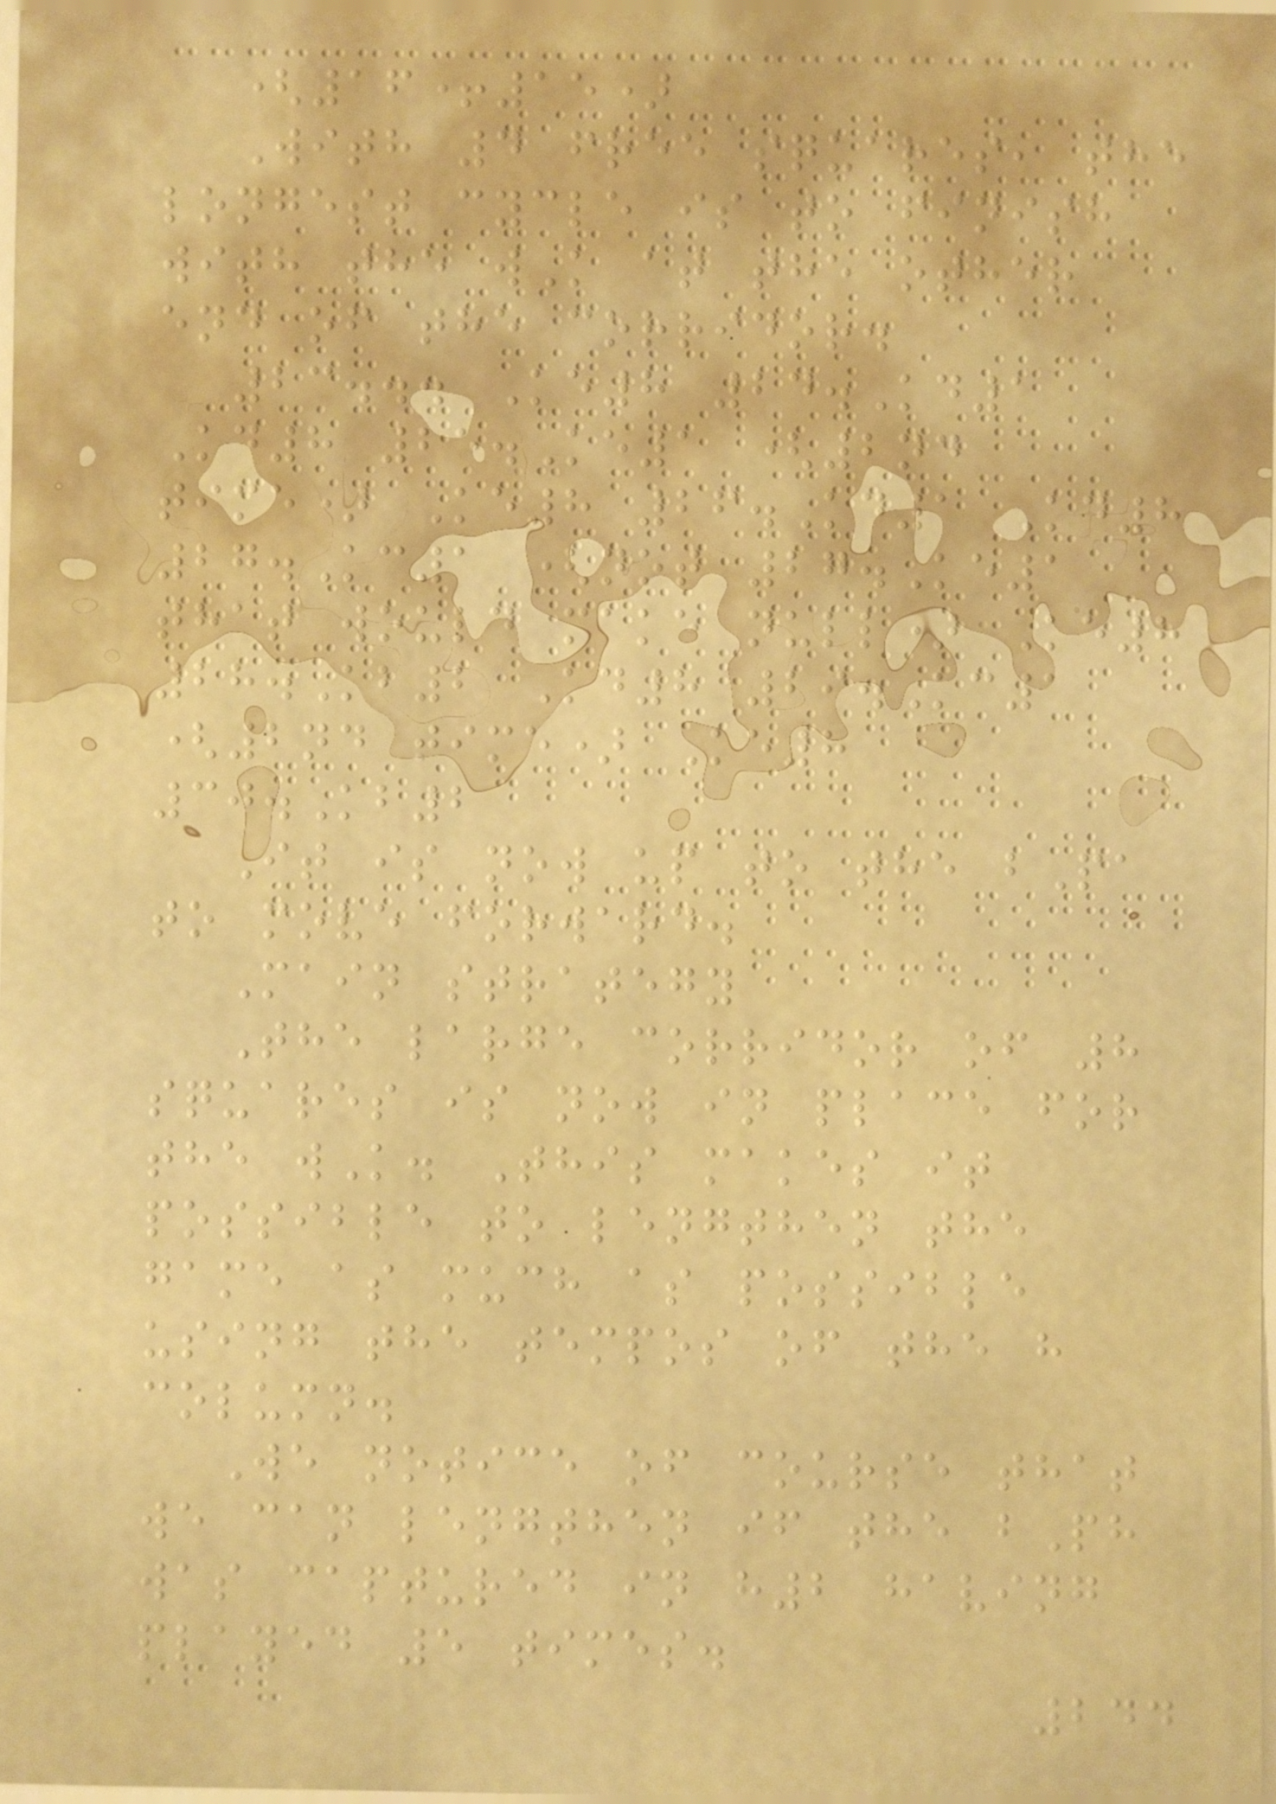(16+15)
With 4 free squares, the
longest cycle is to finish
with the wK at the other
end of the corridor.
23... Ke8 24.Kd1
Kd8 25.Ke1 (2nd
time) Ke8 26.Kd1 Kd8
27.Kc1 (not 27.Ke1
that would make null) Ke8
28.Kb2 Kd8 29.Kc1
(2nd time) Ke8
30.Kb2
It is now up to the bPa
to move forward.
Main strategy
The large corridor of 8
squares is now in place for
the wK. This makes it
possible to lengthen the
game as much as possible
using the tempos of the h
column.
We notice of course that
we can lengthen if the bPh
was captured in h2 having
played 5 times.
244
